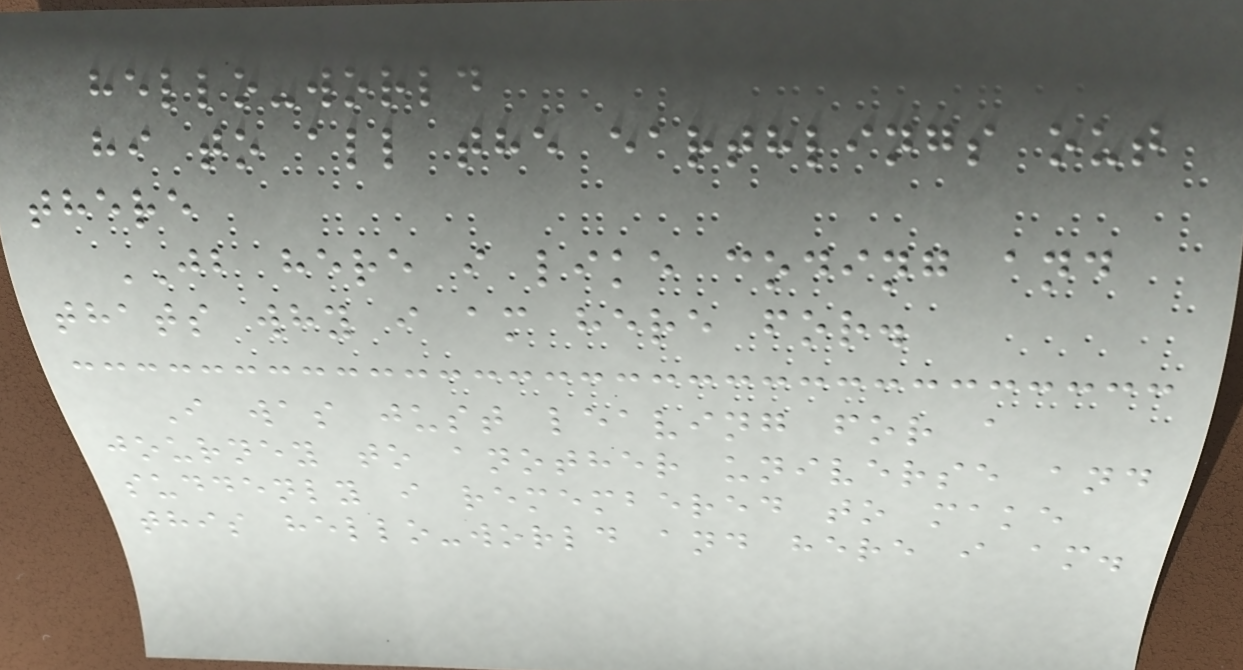hello-world
hi to all the earthlings out
there
JB here i like coding and
thats why i am here for.
I was just leaving for a
journey to another universe and
suddenly i remembered to make
this hello-world and here i am.
